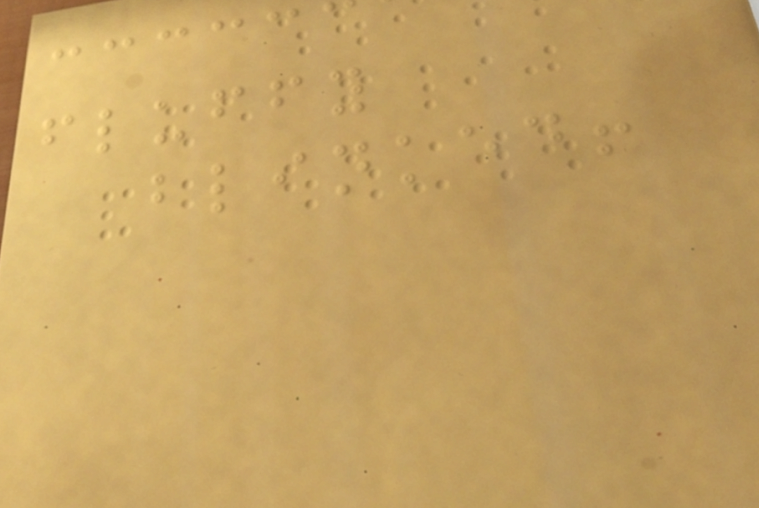fluffy
blinked!
